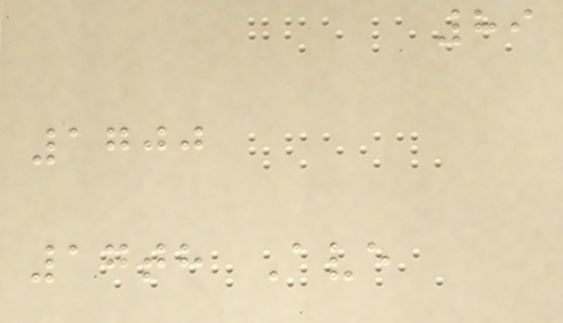89
1700
17th Ave
